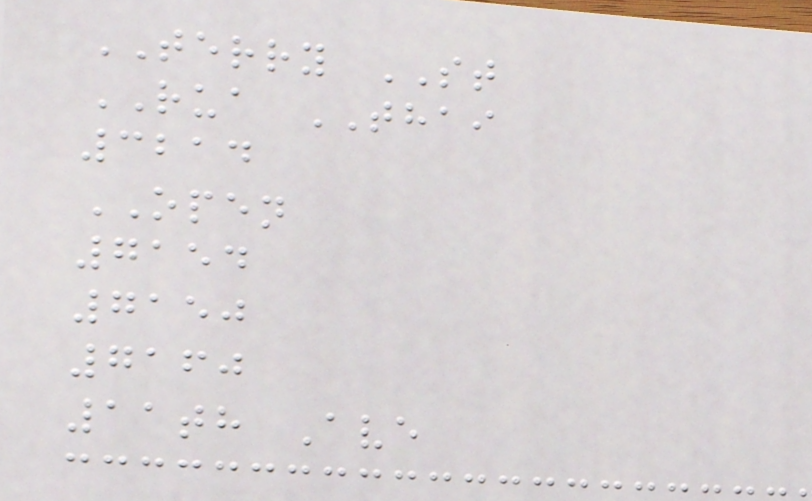TERRY ST
RUA THAI
3214
OPEN
7154
7150
7160
11th Ave
